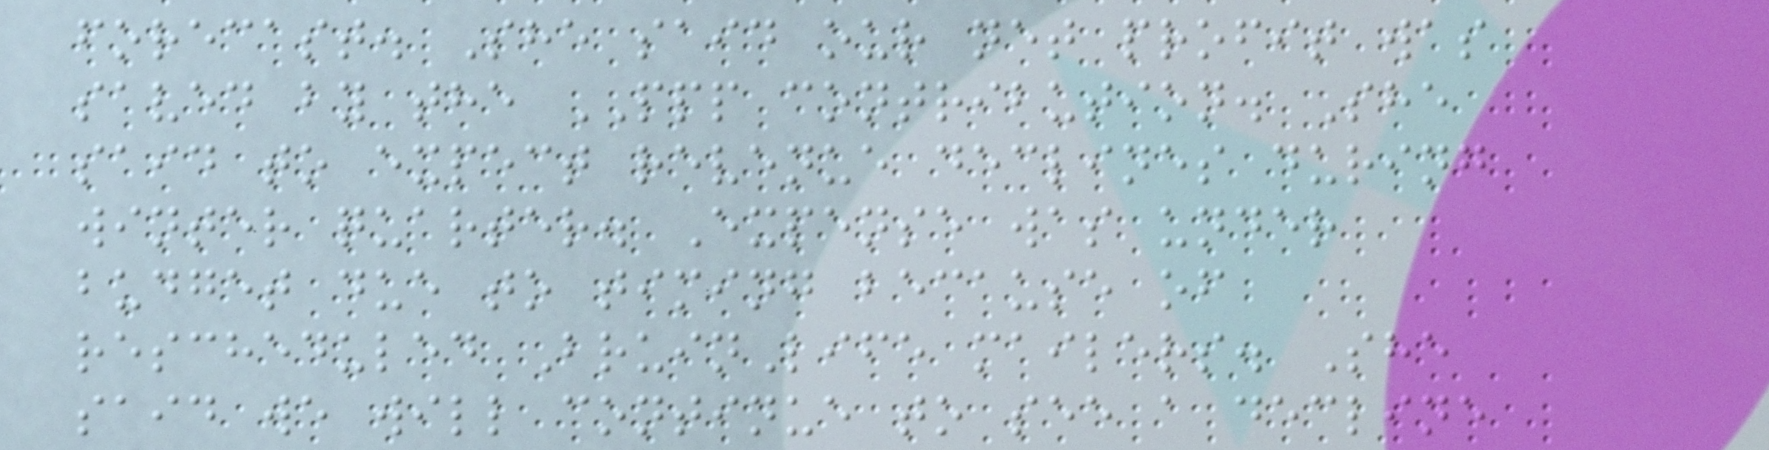forecast. She said our net profit was
saved by the PPP contribution. She
said to expect revenue declines during
winter quarter. Expense was under
budget due to timing because of
rescheduled BruinLife mailers. She
said we will continue to see a decline
